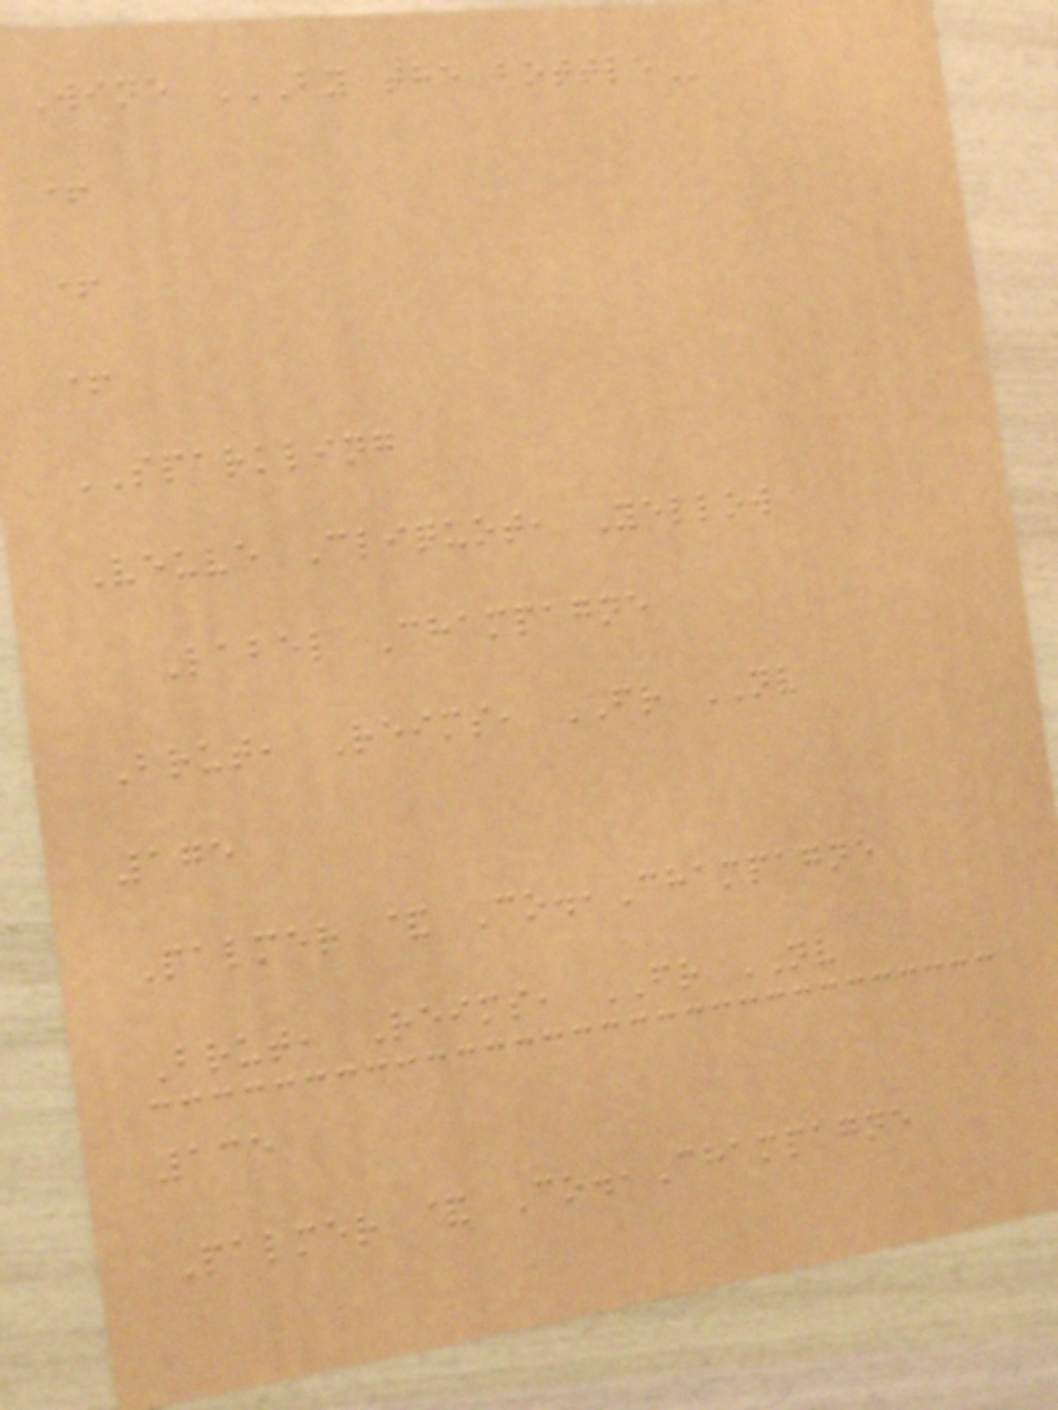Wine BY THE BOTTLE
+
+
+
SPARKLING
Veuve Cliquot, Yellow
Label Champagne
Brut, Reims, FR NV
175
Palmer & Co.,Champagne
Brut, Reims, FR NV
135
Palmer & Co.,Champagne
